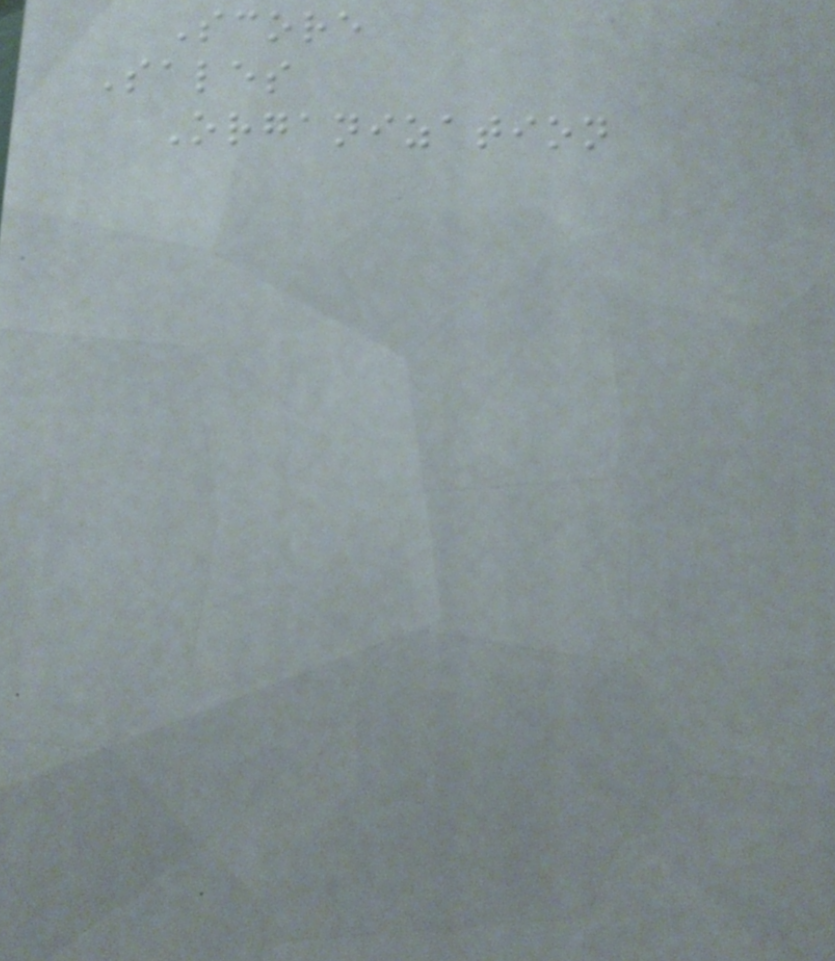Score
Sales
Organization
